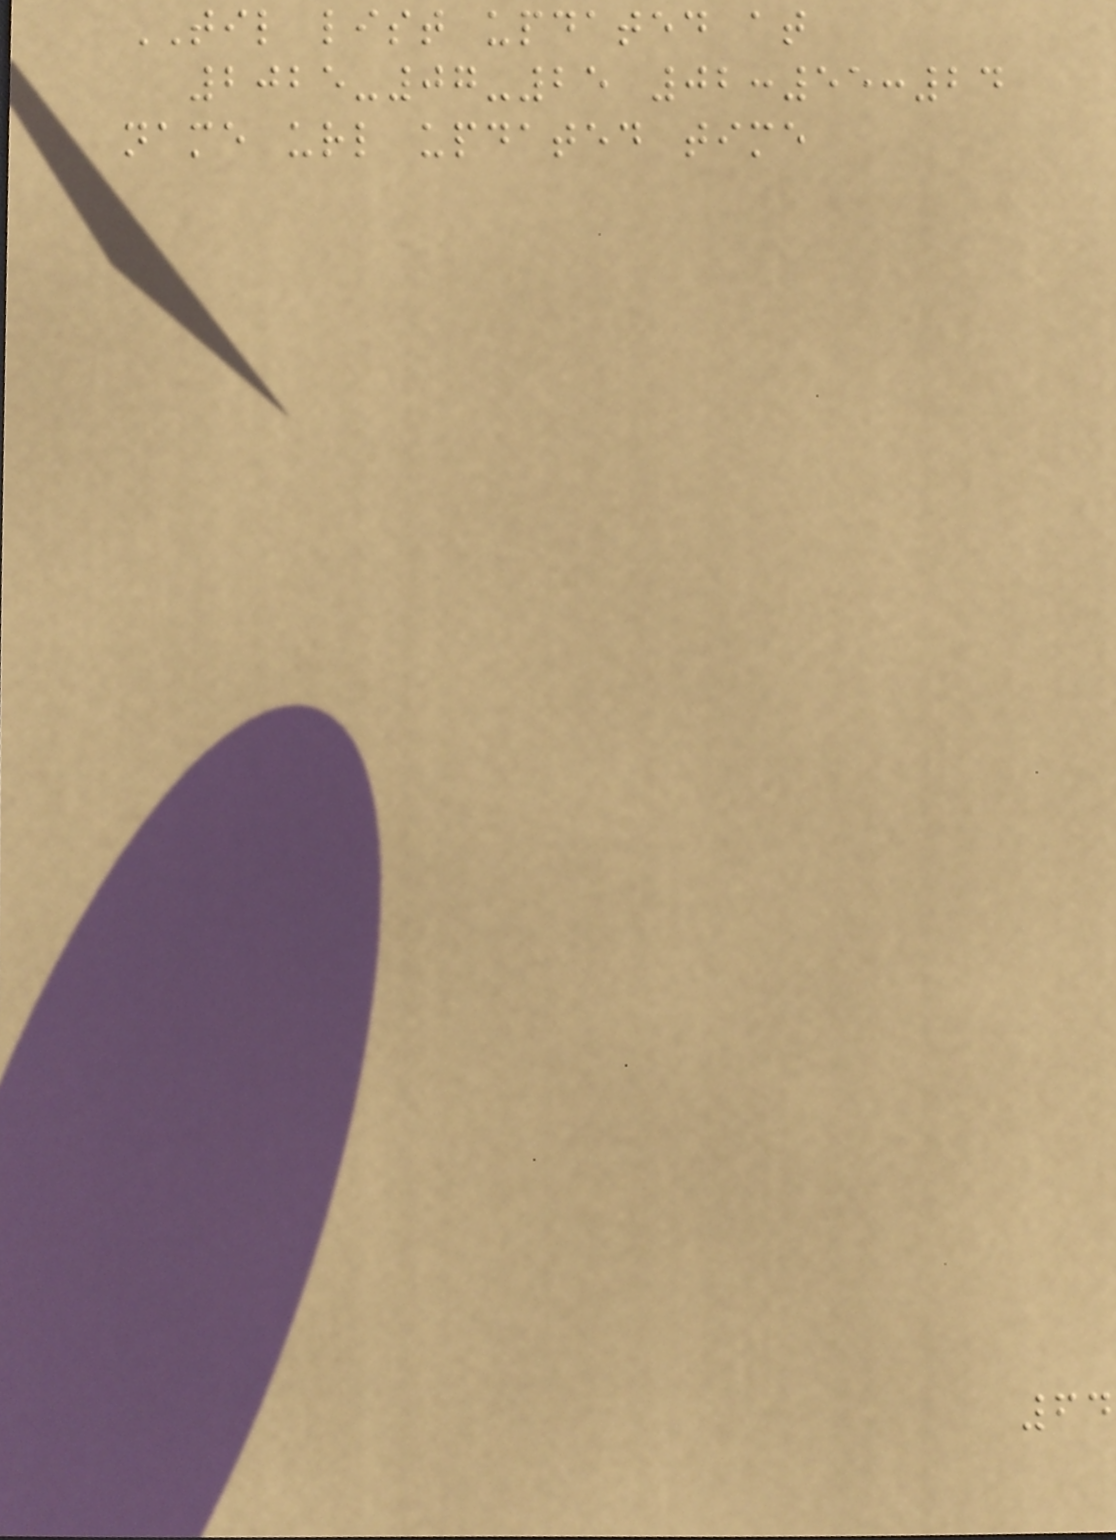TIL list updated at
2025-07-25 02:55:24
name url updated time
64
